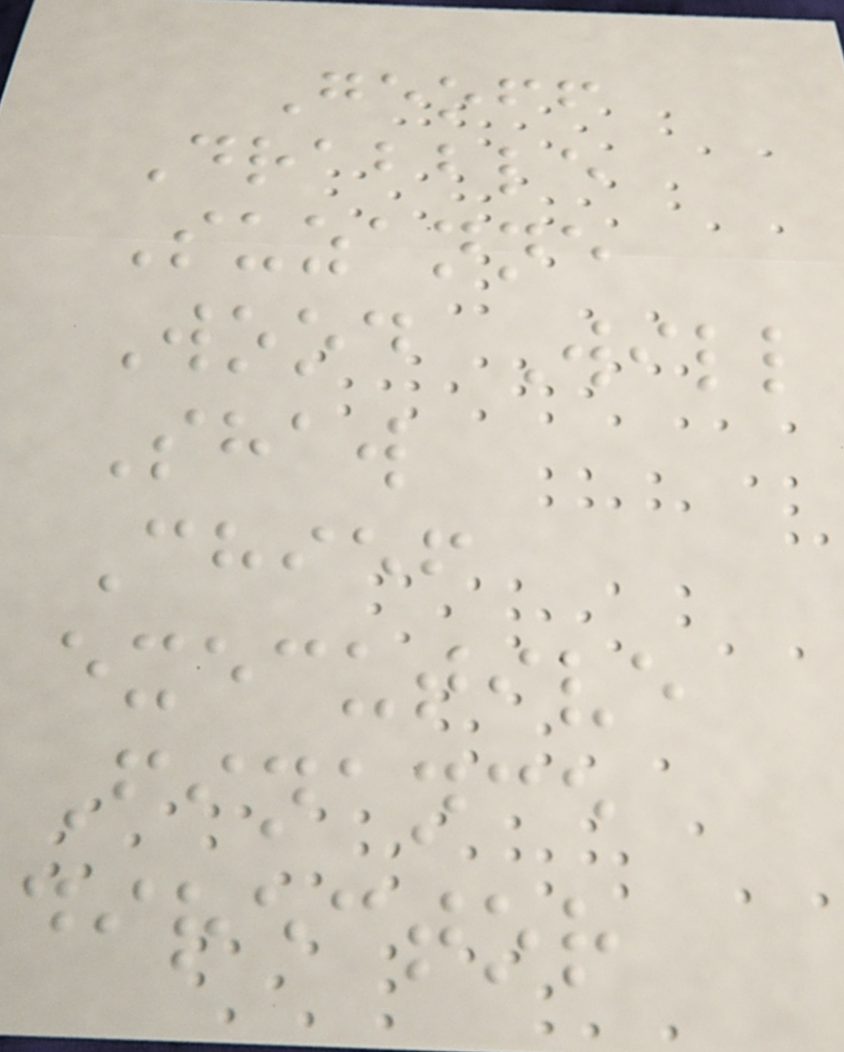Geoff
Drabble
Suzanne
Wood Will
Shaw
Chief
executive
Finance
director
